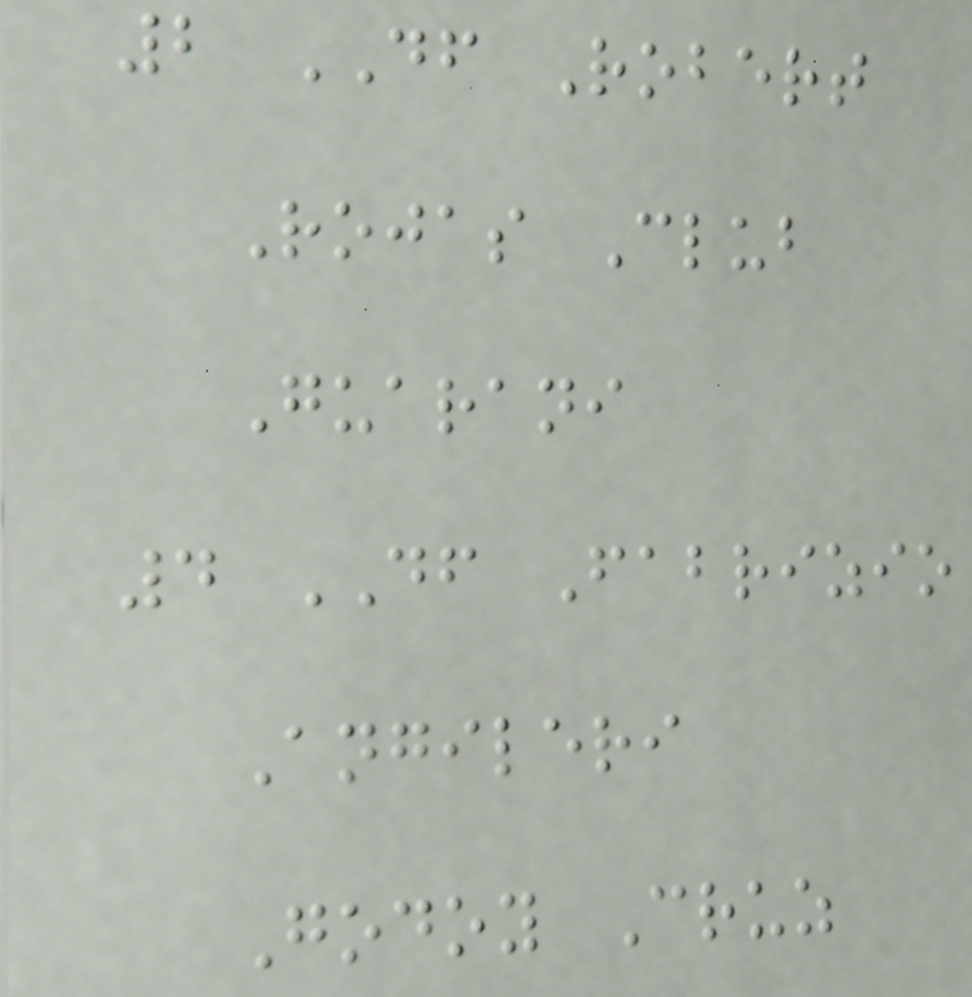2 DF Robert
Rojas Club
Guarani
4 DF Fabrizio
Angileri
Godoy Cruz
